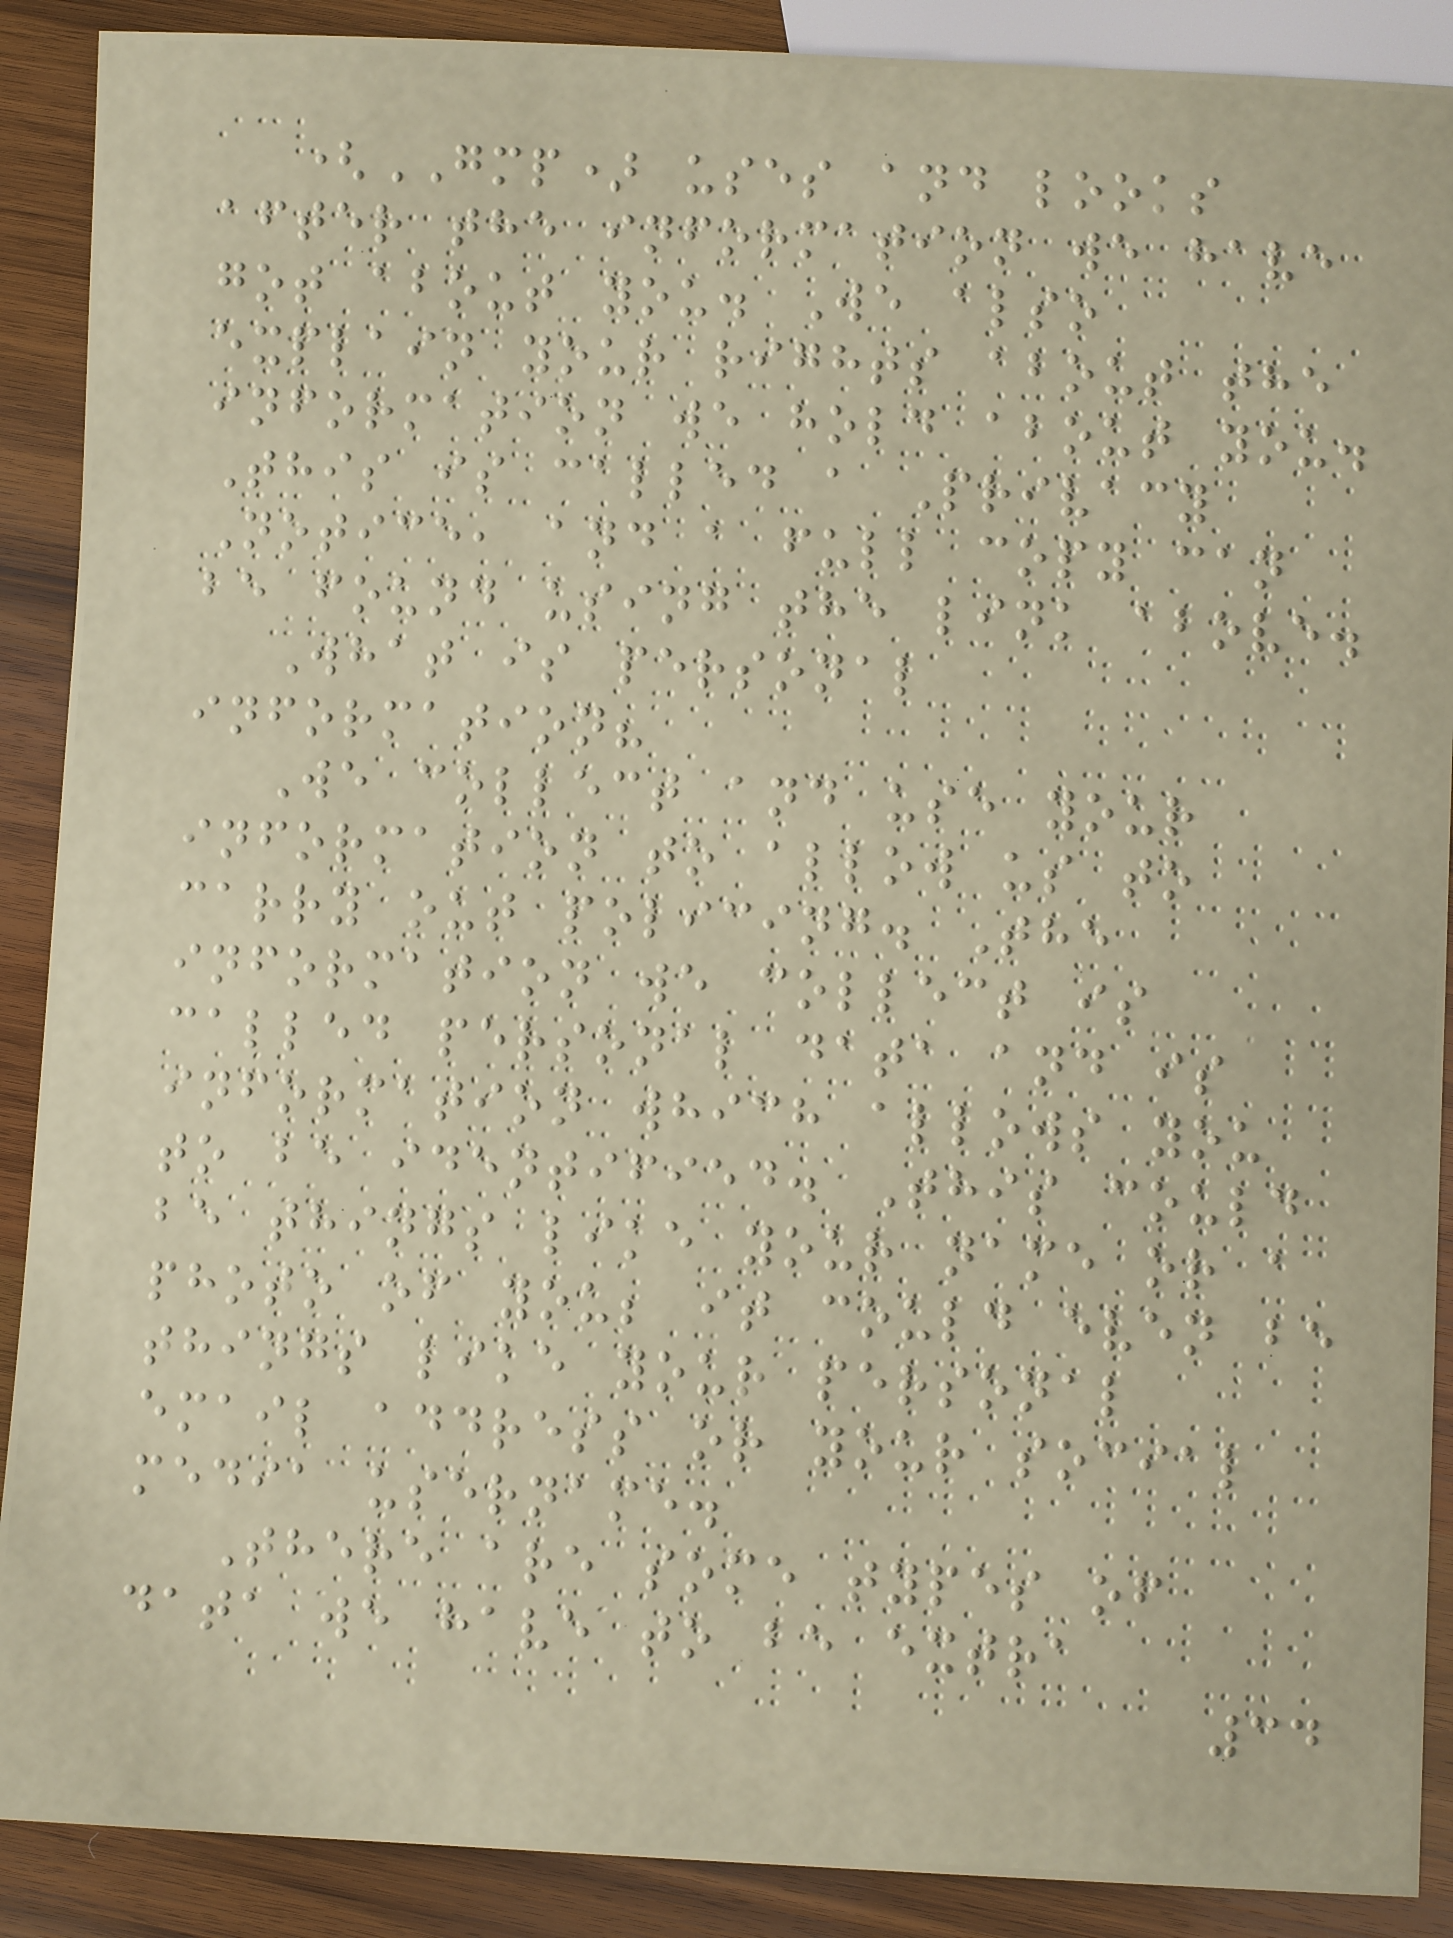(GMP) uses and looks
after the information we have
got about you. We also
explain your rights about the
information we hold about you.
This is called a Privacy
Notice, and a full copy can
be found using the link above.
What is personal
information?
We collect and use your
information to allow us to
carry out policing. The
information we collect is
called personal data and is
information which allows you
to be identified. This could
be things like your name or a
photo of you; it could even be
things like your personal
email address or your social
media username.
There are some types of
data we have to be extra
34
